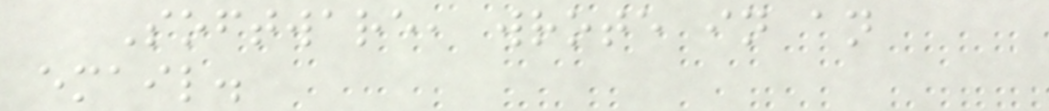Software, wrote in an
email.
